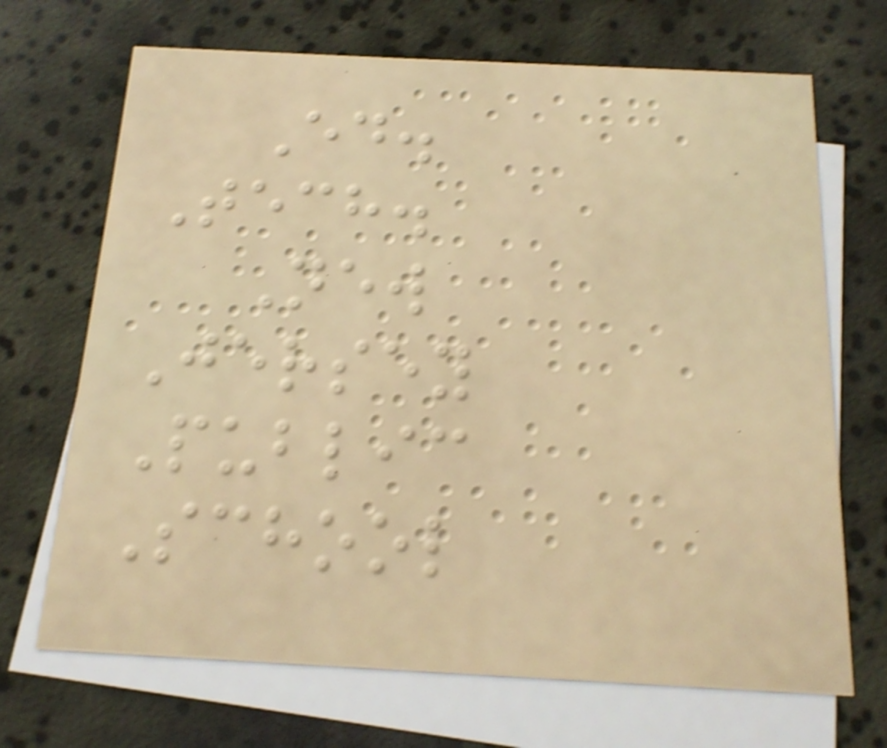Ed.
Tech.
New
Jersey
Public
School
